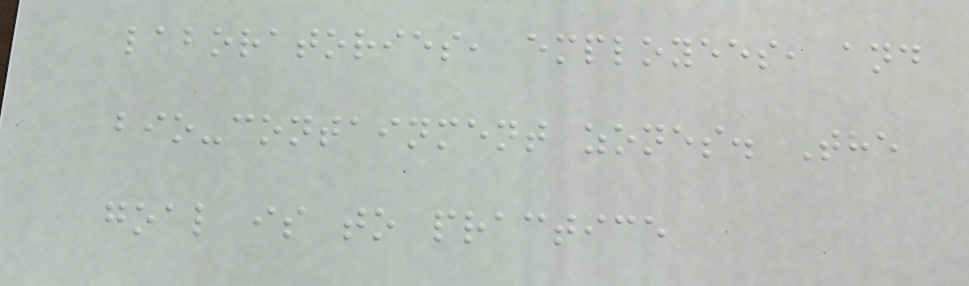laboratories, employees, and
bio-containment zones. The
goal is to practice
